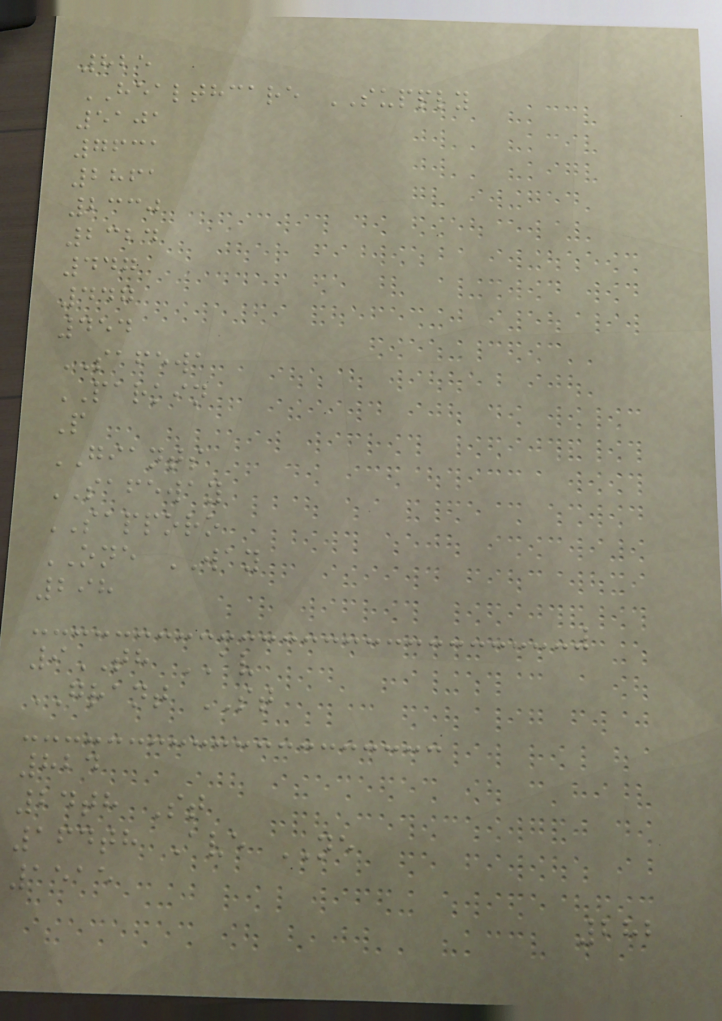825
HEALTHCARE SUPPLY
5101
7631
2861
2330
2324
447
447
454
SAFEWA
PARKIN
P
GIANTS
SAFEWAY
SAPPORO
ONE WAY
298
9TH AV
GRANT ST
824
24th St
164th Ave NE
1515
282
